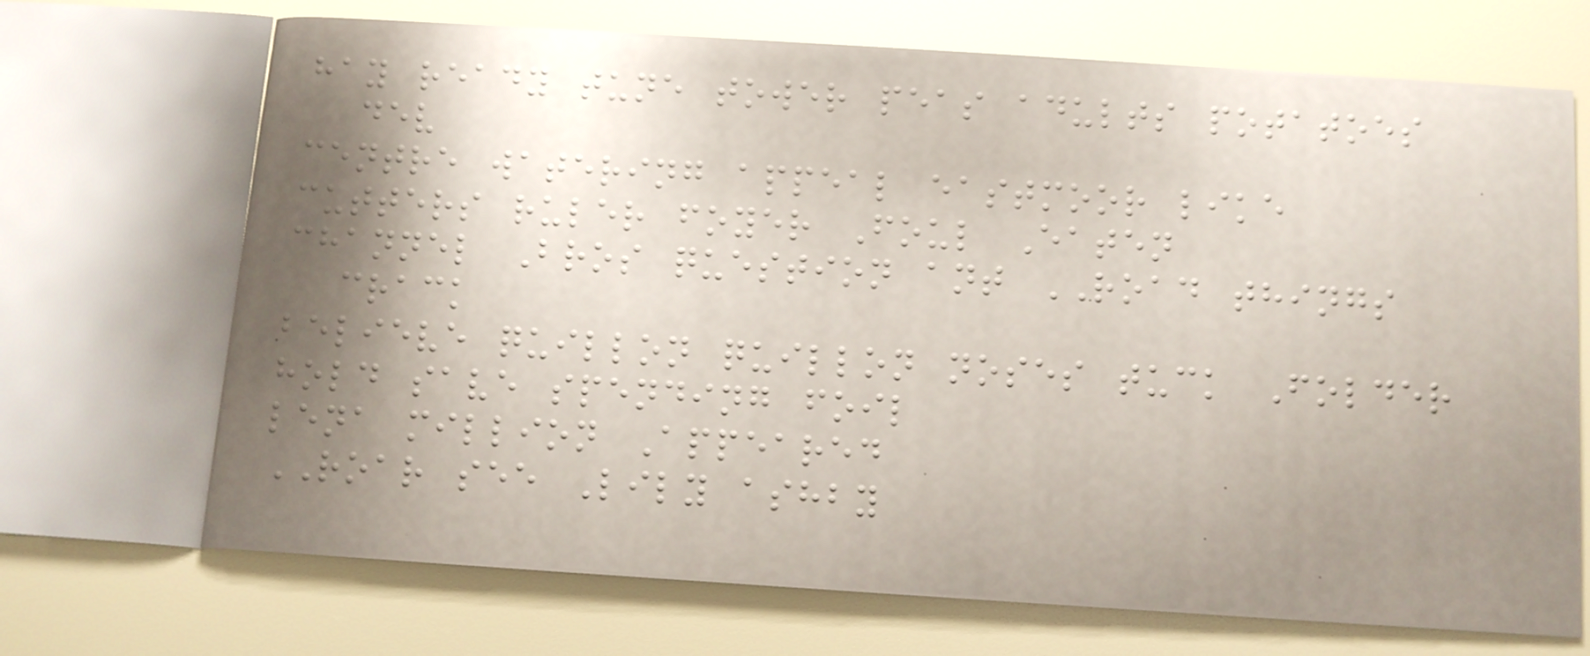hay ready tune tower peas adults potatoes
dev
centre watering appeal eastmoor like
cutters ruler foyer Foul Eaten
channel Bros question ant ROAD things
crack
believe quillon quillon noses tuck Folder
hold save spending foil
lena million Appeared
ROAR see Lily ashby
